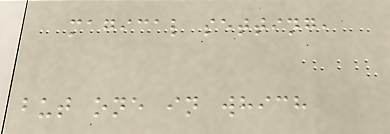magical setting,
but one in which
